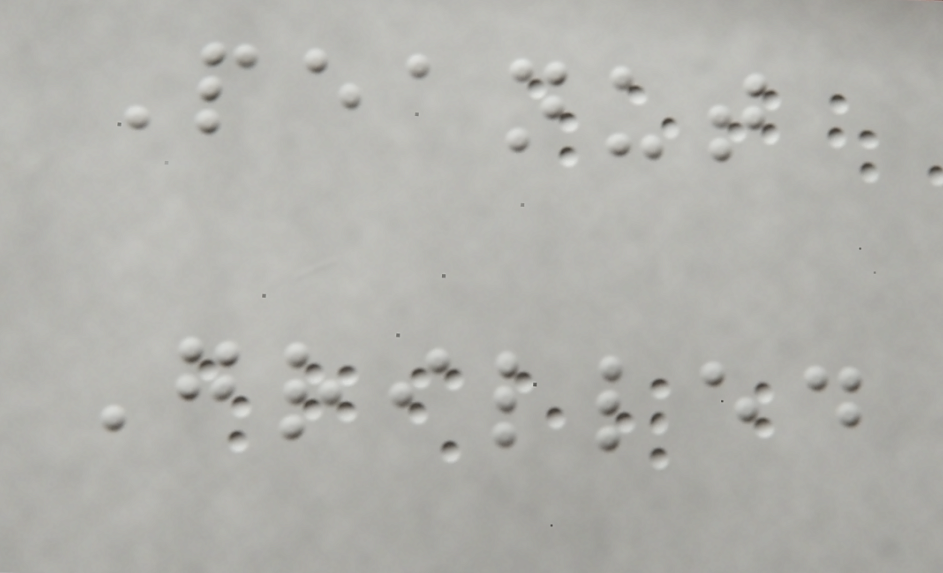Peanut
Grilled
